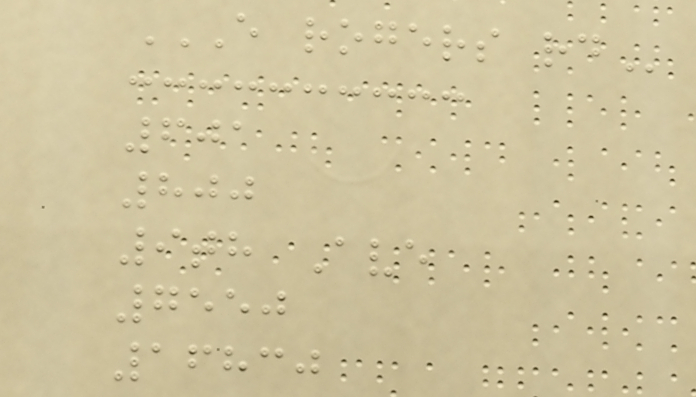E ROGERS RD
601
800
9th Ave
7550
16830
